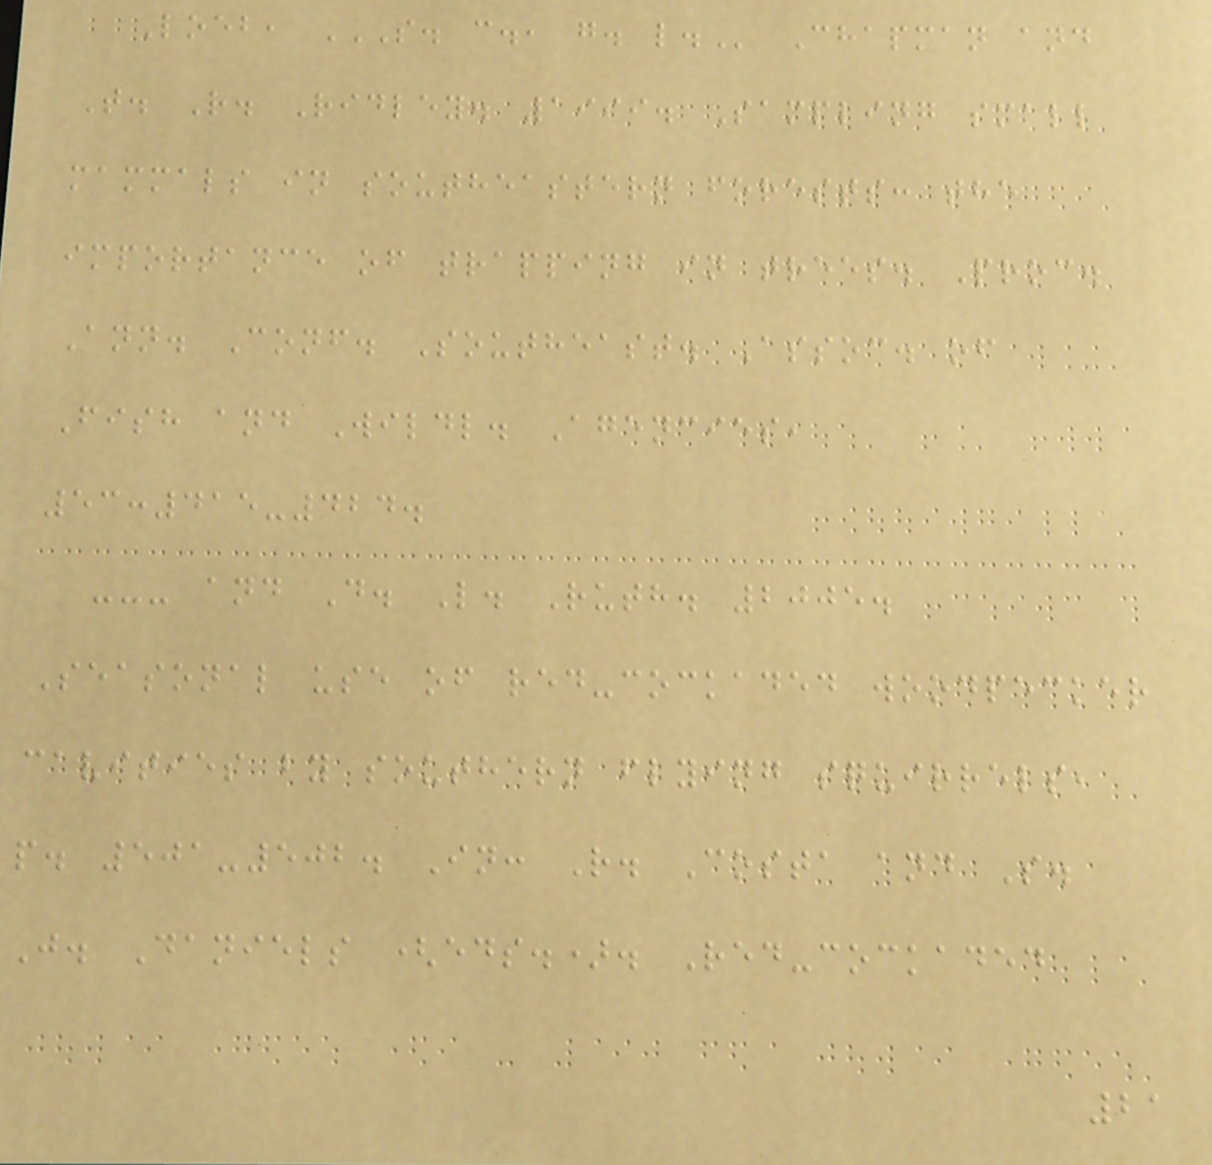Loeb, S. C., G. L. Chapman and
T. R. Ridley. 1999. Sampling small
mammals in southeastern forests: the
importance of trapping in trees. Proc.
Ann. Conf. Southeast. Assoc. of
Fish and Wildl. Agencies,
53:415-424.
--- and D. L. Ruth. 2005.
Seasonal use of red-cockaded woodpecker
cavities by southern flying squirrels,
p. 501-502. In: R. Costa and S.
J. Daniels (eds.). Red-cockaded
21
